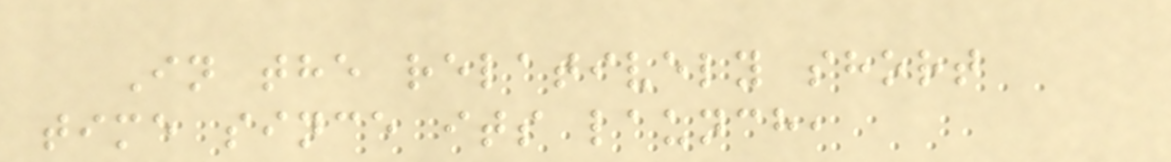In the relatively short
time since its launch,
